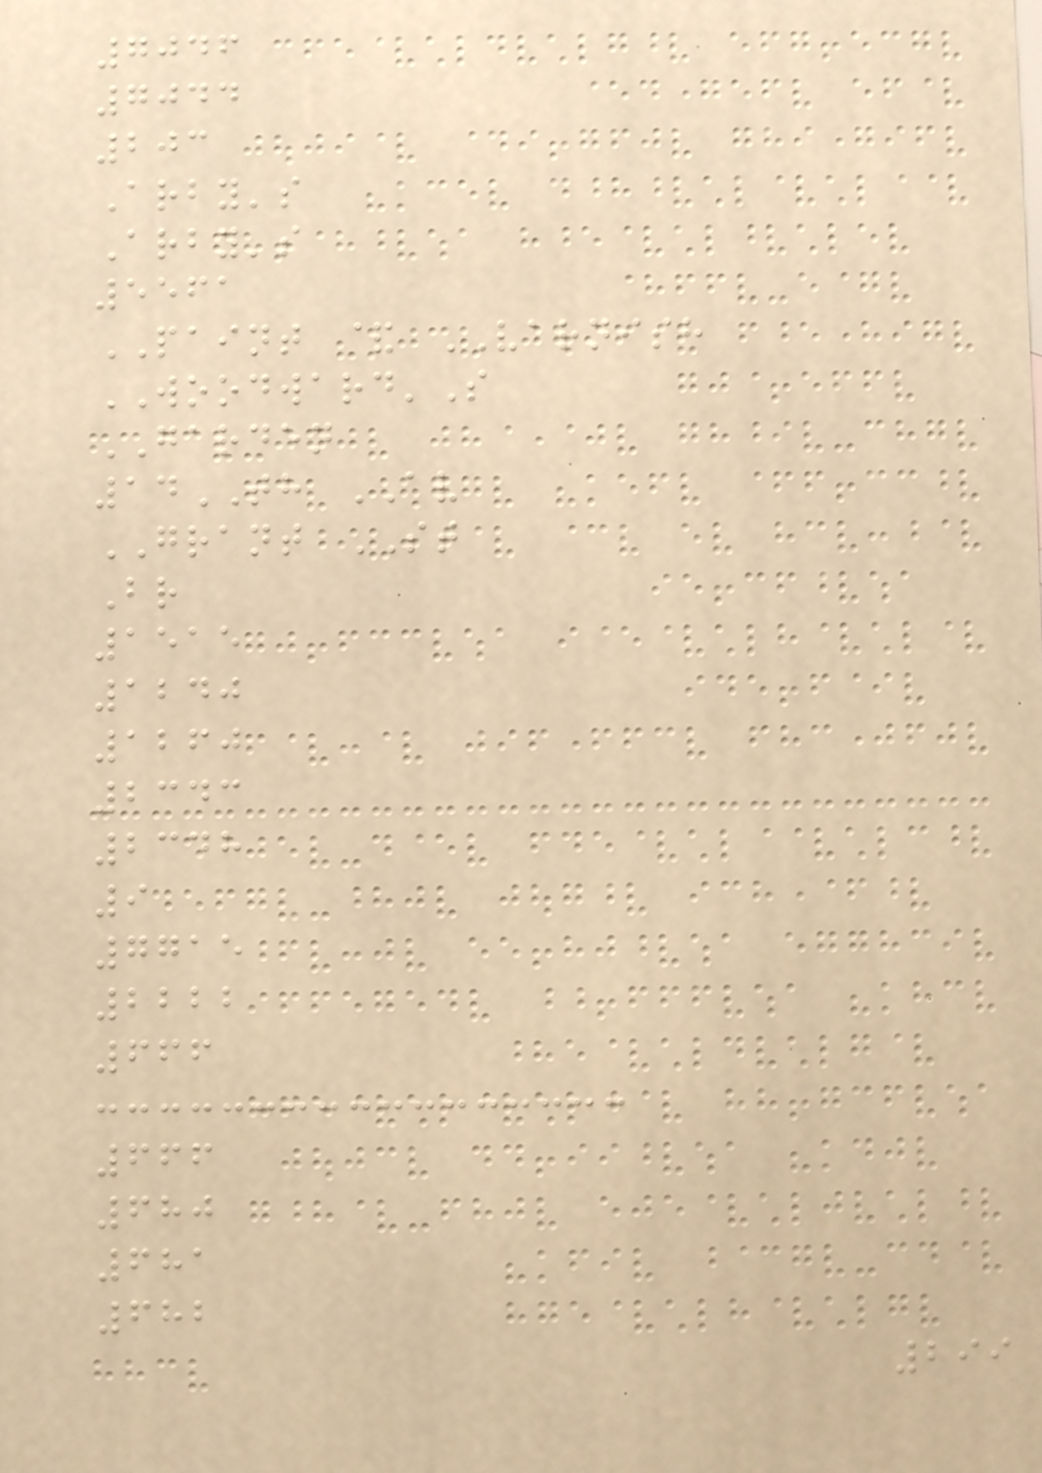7046
7044
203
Arby's
Arby's
5561
PAINT & VARNISH
WOODWARD'S
GARDEN
14TH AV
GRANT ST
Br
1515
1240
1260
2343
2348
9
7715
2222
666
666
680
681
682
299
